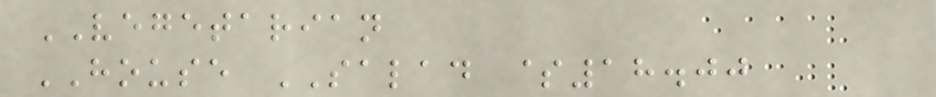VEGETARIAN
HOUSE SALAD $18.00
